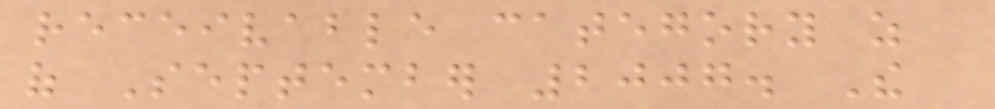receivable category as
of September 2007. The
